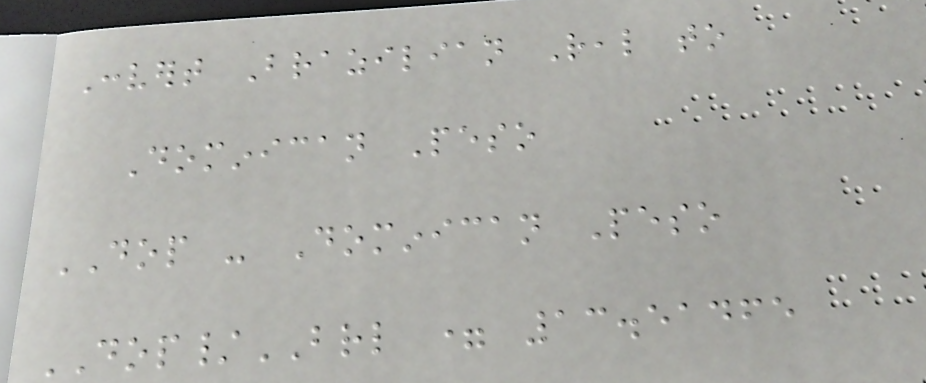Convert Brazilian Real to
Dominican Peso
DOP - Dominican Peso
DOP/BRL = 13.51465
